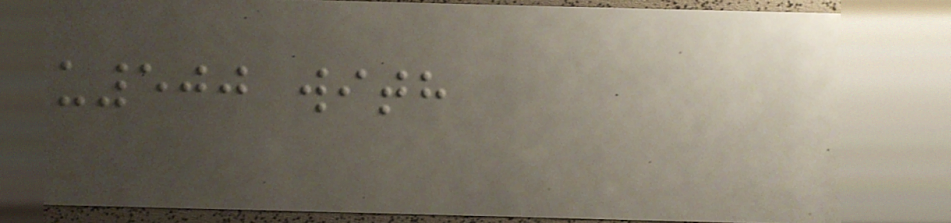u500 with
